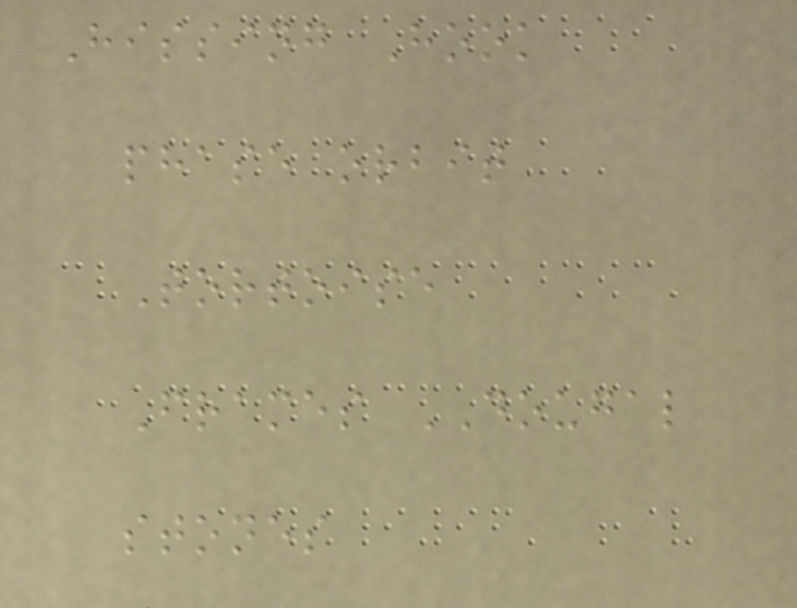Hissing Hook
phase orbit
Tortoise
Frames DOUGAL
stones
